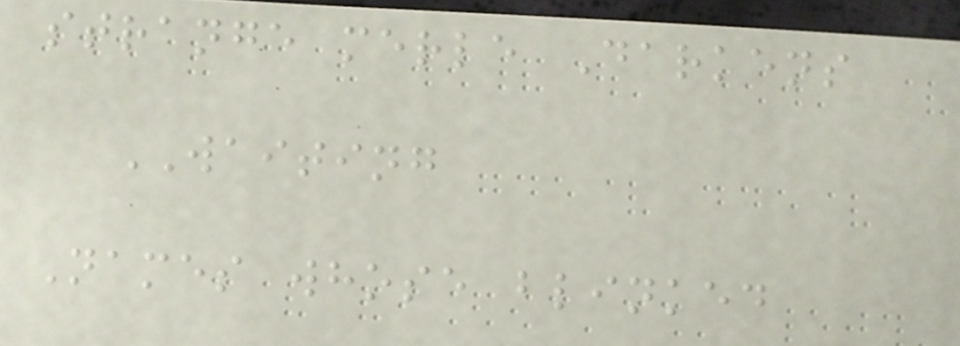strange merle Darkens
WAITING
Names whose blinked
